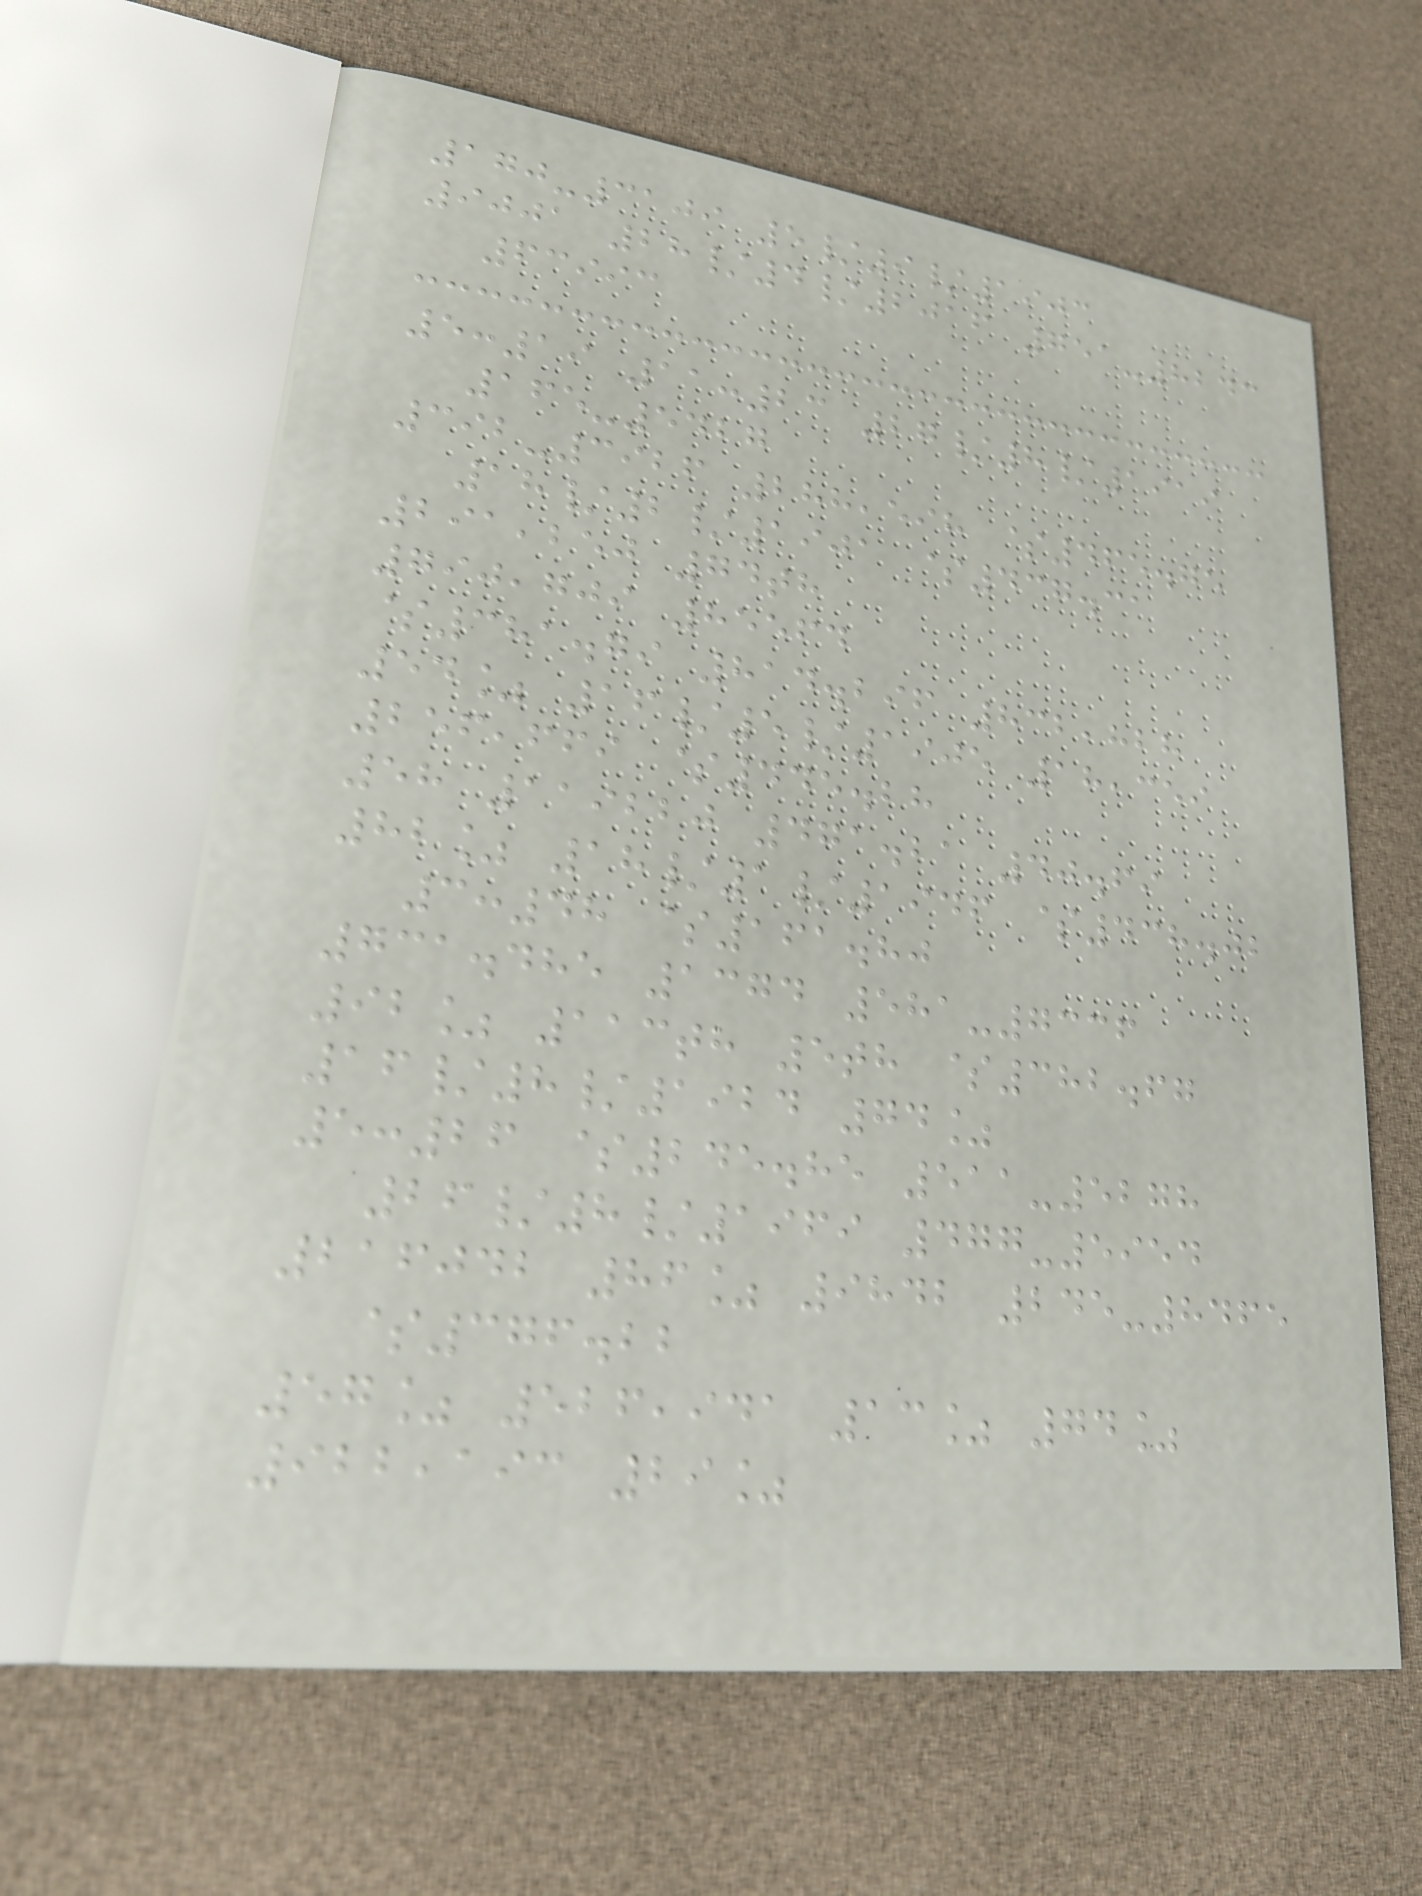170-3109 5/9/1903
9001 28/4/2016 751-8243
63993
5:19 11:23 27/8/1919
165-5427
392-3926 288,598 $465.75
18/2/1901 $437.31
291,250 74th
790,709 85564
$381.79 814.296 832,828
54% 16/5/1905 18,359
256,669 $445.28
58 119220 471.21 40.69
82% 18/1/1946 $438.02
3:48 $161.80
731.485 1374 581-7336
92% 113th 5th $382.67
16/8/1924 74%
5:26 $245.85 511-5278
26/8/1969 477-5954
216042 86% 9842 245-8465
$376.22
57% 526,941 13% 74%
922,193 29%
